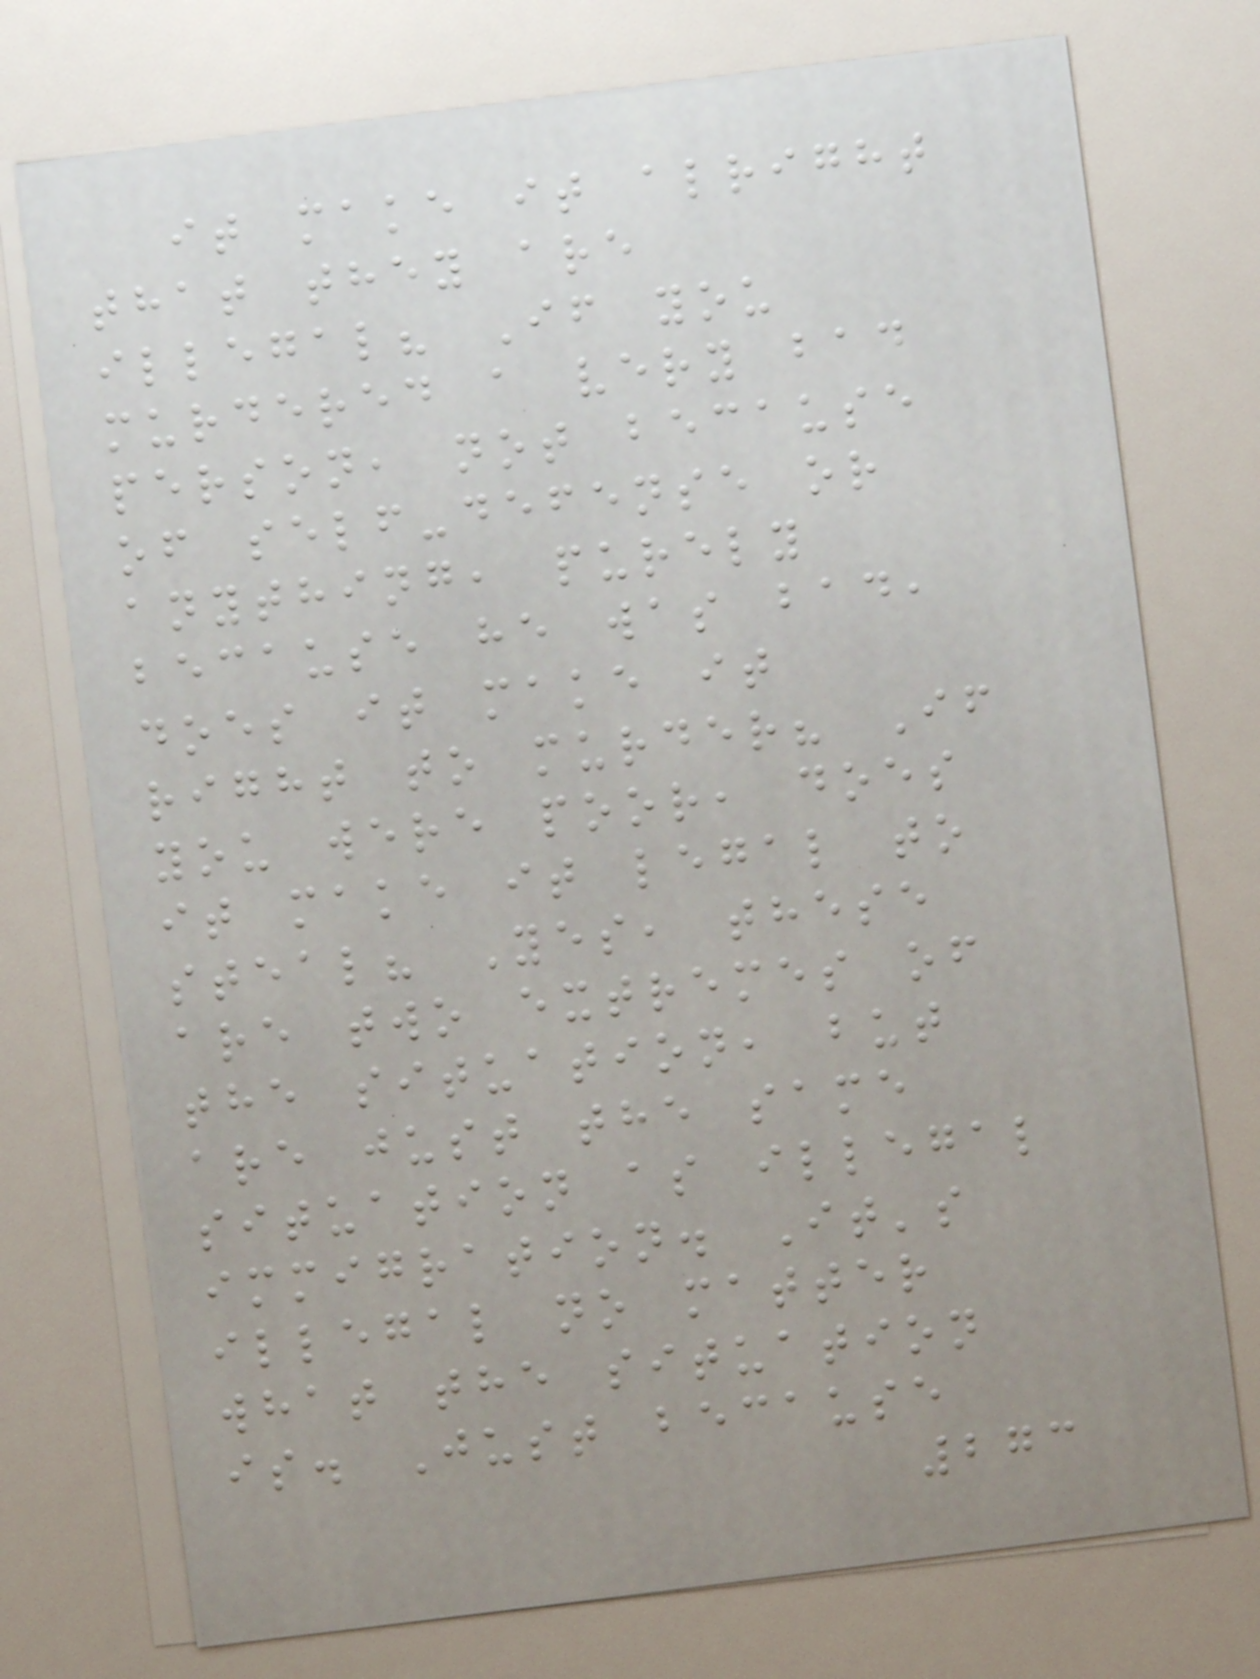it make it alright
that they are
illegal? If you
murdered a very bad
person, not because
of self-defense or
anything, purely
because he was bad,
does it make it
right to murder? If
you were poor, does
it make it legal to
steal? Yes, these
are two extremes of
the situation, but
are just the same
situation as illegal
immigration. It's
illegal no matter
what the situation
is. Just because
273
